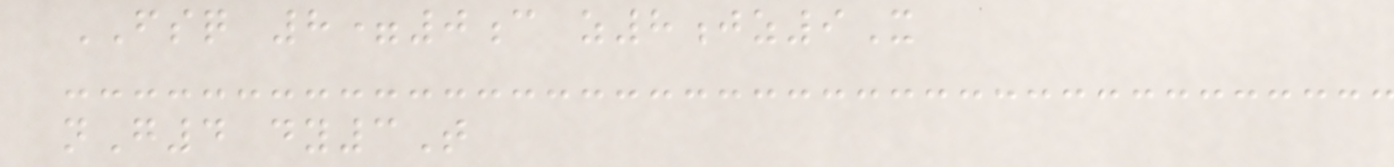FSQ 8=0c z8jz9X
nG4 dy3T
